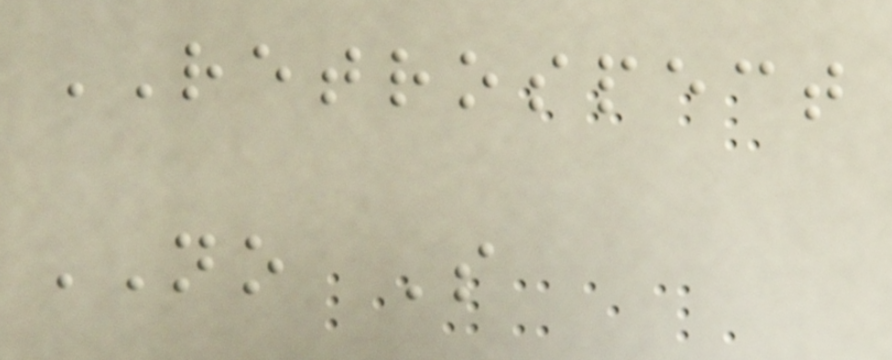RETROSPECT
NO S
